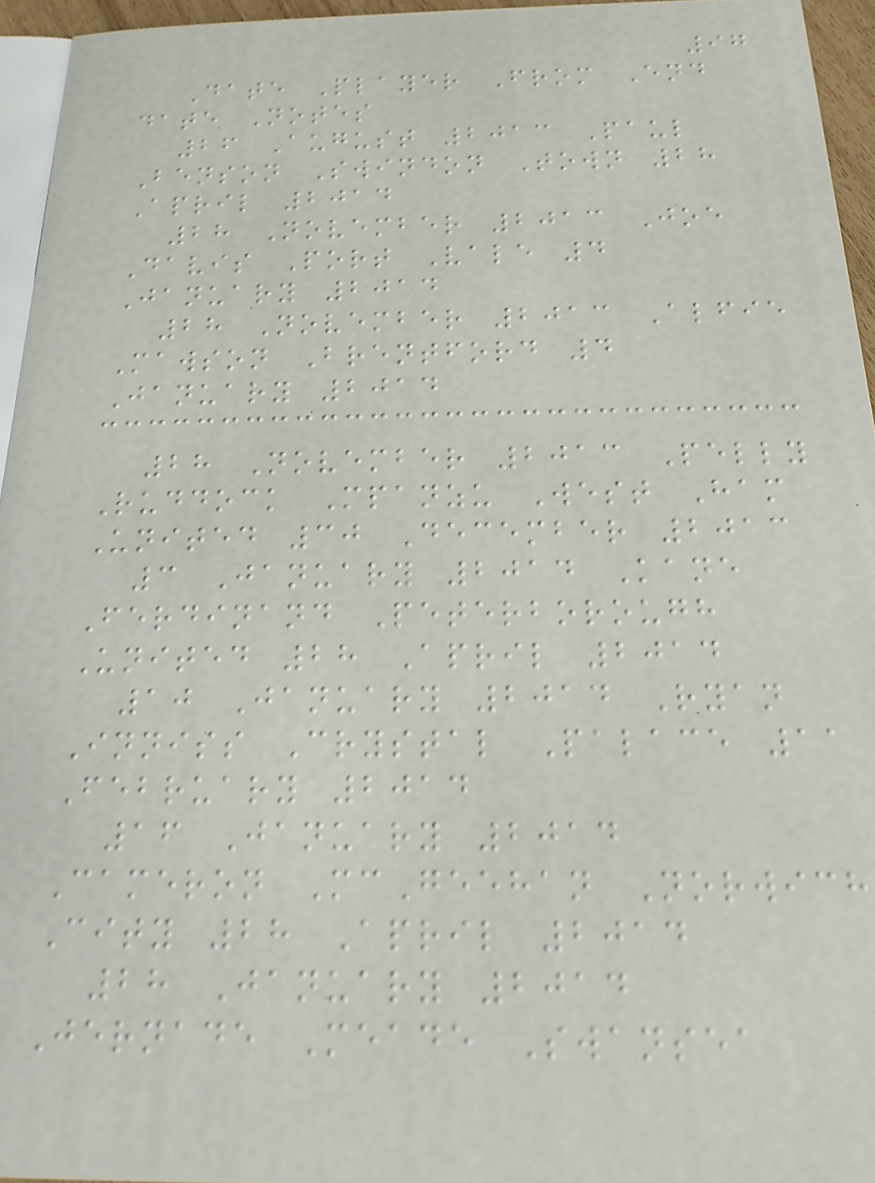97
Date Player From End
date Notes
26 August 2013 Paul
Benson Swindon Town 28
April 2014
28 November 2013 Joe
Davis Port Vale 4
January 2014
28 November 2013 Alfie
Mawson Brentford 4
January 2014
28 November 2013 Pelly
Ruddock Mpanzu West Ham
United 30 December 2013
3 January 2014 Kane
Ferdinand Peterborough
United 28 April 2014
10 January 2014 Ryan
Inniss Crystal Palace 11
February 2014
16 January 2014
Cameron McGeehan Norwich
City 28 April 2014
28 January 2014
Jernade Meade Swansea
